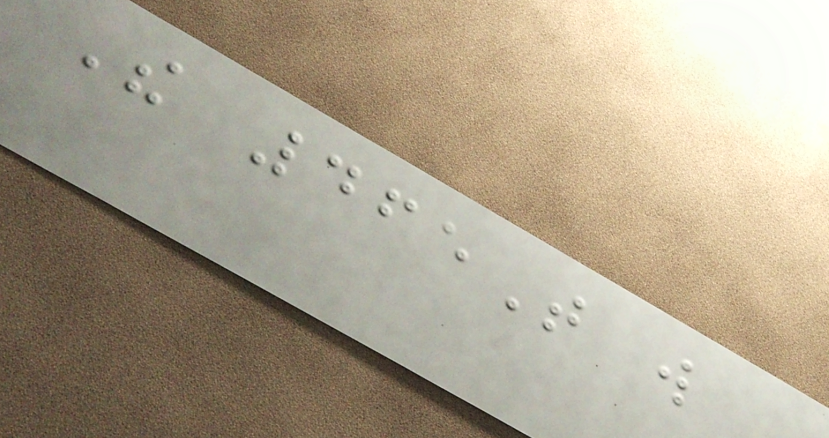The 465T will
